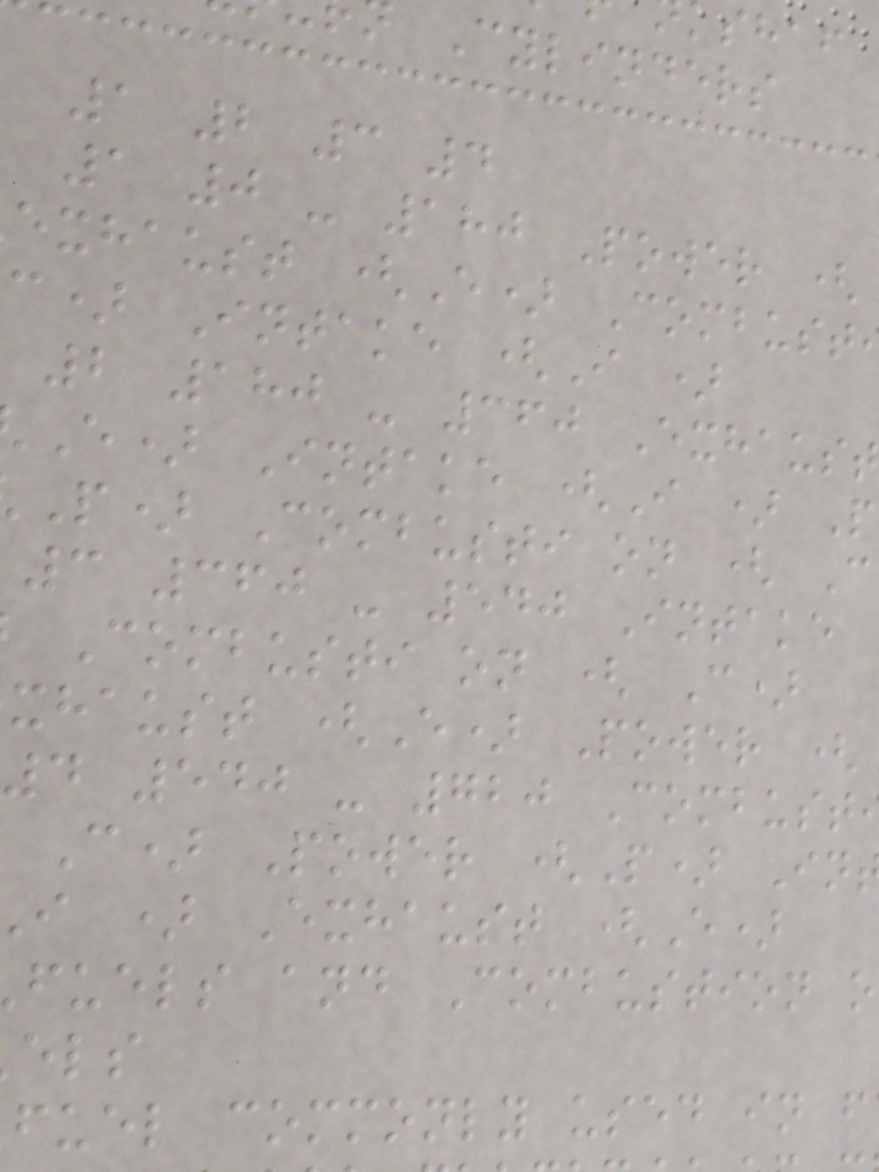Cylinders
1 2 3 4
1 0 - 180 Power (
exhaust (E) Combust
c) Intake (I )
2 180 - 360 Exhaust
E) Intake (I ) P
P) Combusti on ( C
3 360 - 540 Intake
Combusti on ( C)
xhaust (E) Power (
4 540 - 720 Combust
C) Power (P) In
i ) Exhaust (E)
fuels and Combustion o
fuel commonly used in f
